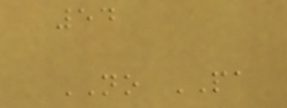54
NO PA
